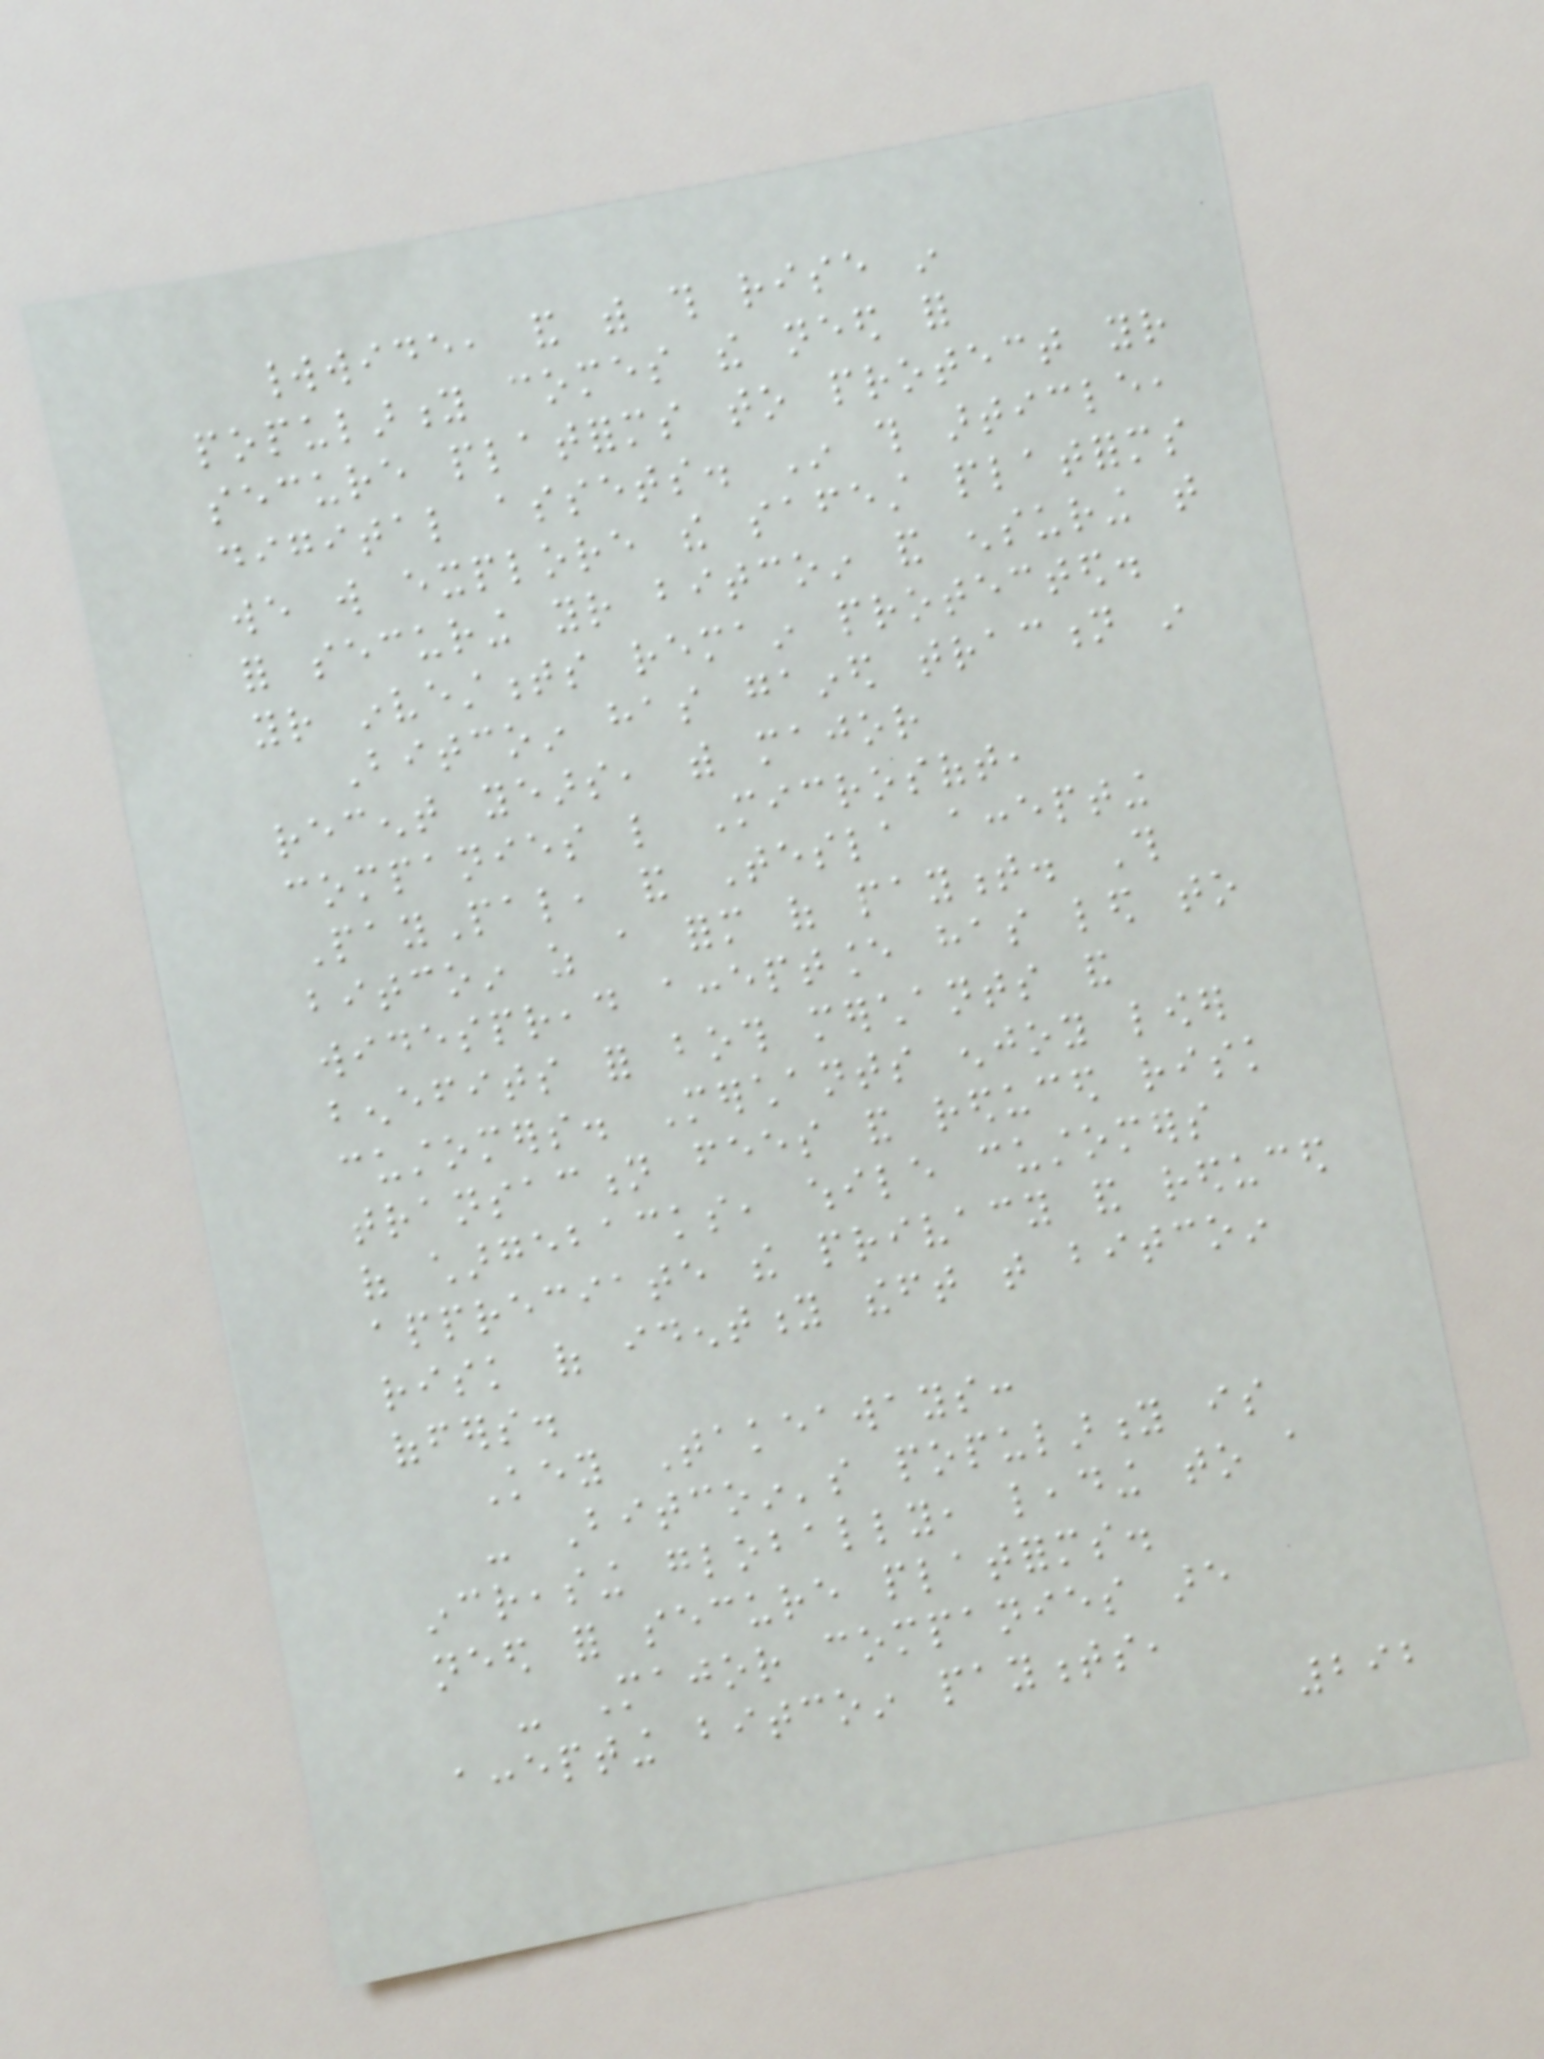worldwide, and with this rise in
popularity comes the need for
secure platforms to protect your
digital assets. In this article,
we will explore the safest platforms
for securing your bitcoin and ensuring that
your investments remain protected.
Bitcoin has gained traction in
recent years, with major
companies like Microsoft,
PayPal, and Tesla accepting
bitcoin as a form of payment. This
widespread acceptance has led to
benefits for both merchants and
customers. Merchants enjoy lower
transaction fees and reduced risk
of chargebacks, while customers
appreciate the privacy and reduced
risk of identity theft that bitcoin
offers.
Key Takeaways:
- Bitcoin's popularity is
increasing globally, leading to a
need for secure platforms.
- Major companies are
accepting bitcoin payments,
292
